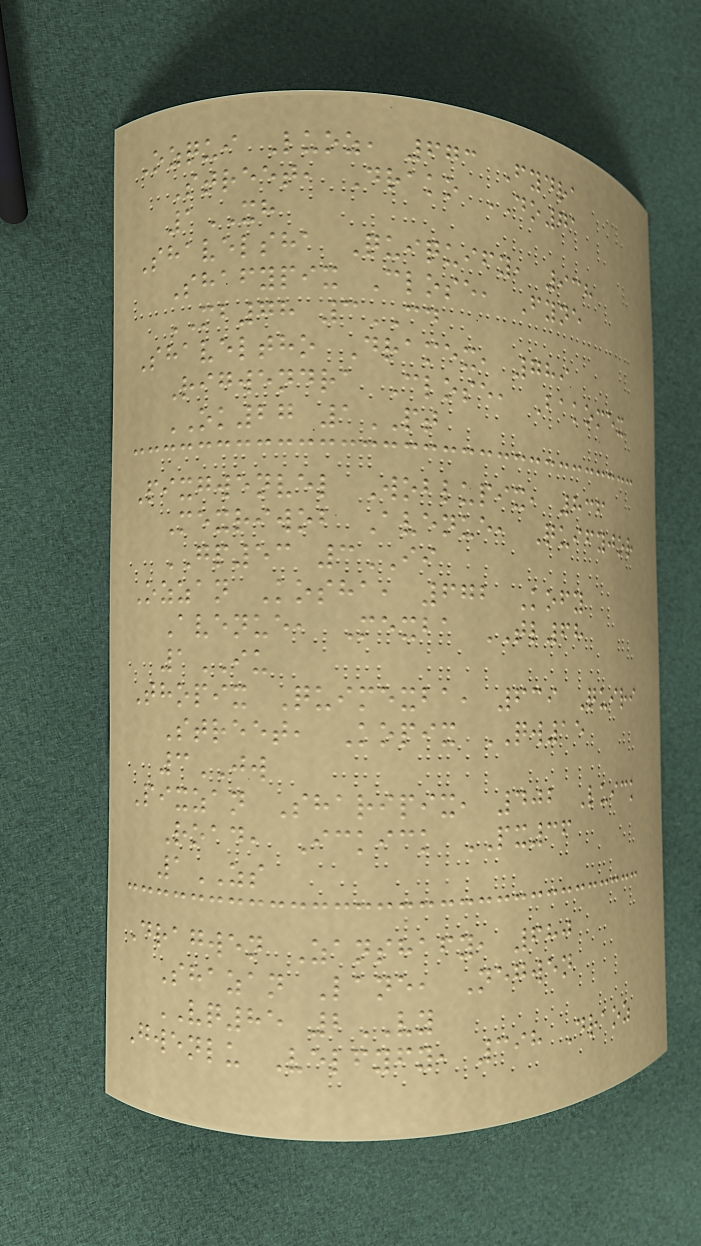Ozqui Luoz, 673 Fydra
Street, Drako DO71
1XH
Shavelsha Quiquify, 938
Shafypix Close, Fyne
MB78 3CD
Shaveltho Dramex, 789
Rigwendra Close, Bakomex
OK27 1PT
Pixgwenvel Woblupix, 836
Mexriwob Avenue, Quifyjor
GP53 3II
Ozzan Kosha, 672 Kofy
Avenue, Mexba TL68
1IU
Thopix Quimexba, 639 Quiri
Street, Kopix QW15
3JW
Pixzan Sharipix, 402 Luick
Road, Ickick PX36
1ZS
Dragwen Zanshafy, 680
Shazan Lane, Negwen
VQ85 2VY
Gwenlu Velfyfy, 398 Draoz
